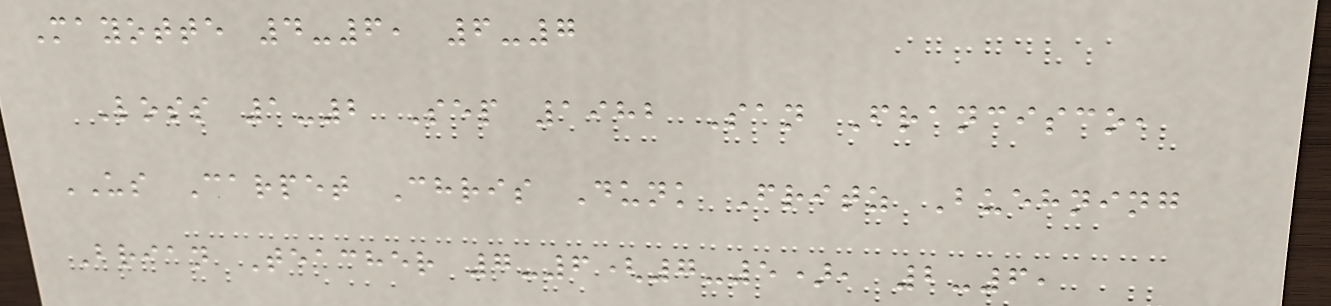Mayotte 4-6, 6-7
Loss 1-2 Sep 1982 San Francisco,
US Carpet Chris Dunk Fritz Buehning
Brian Teacher 7-6(7-5), 2-6,
